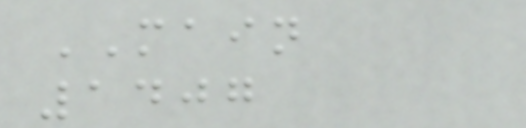MAIN
1407
